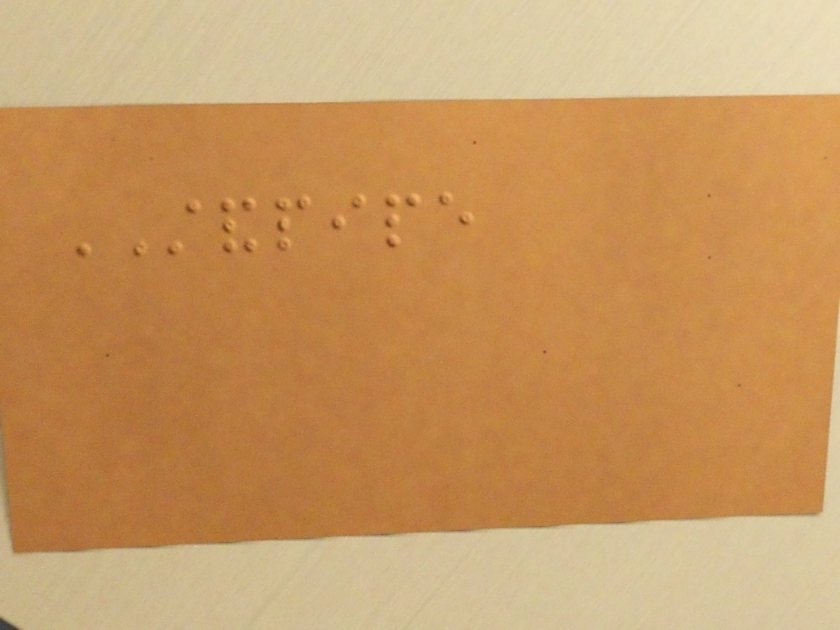STANDPIPE
